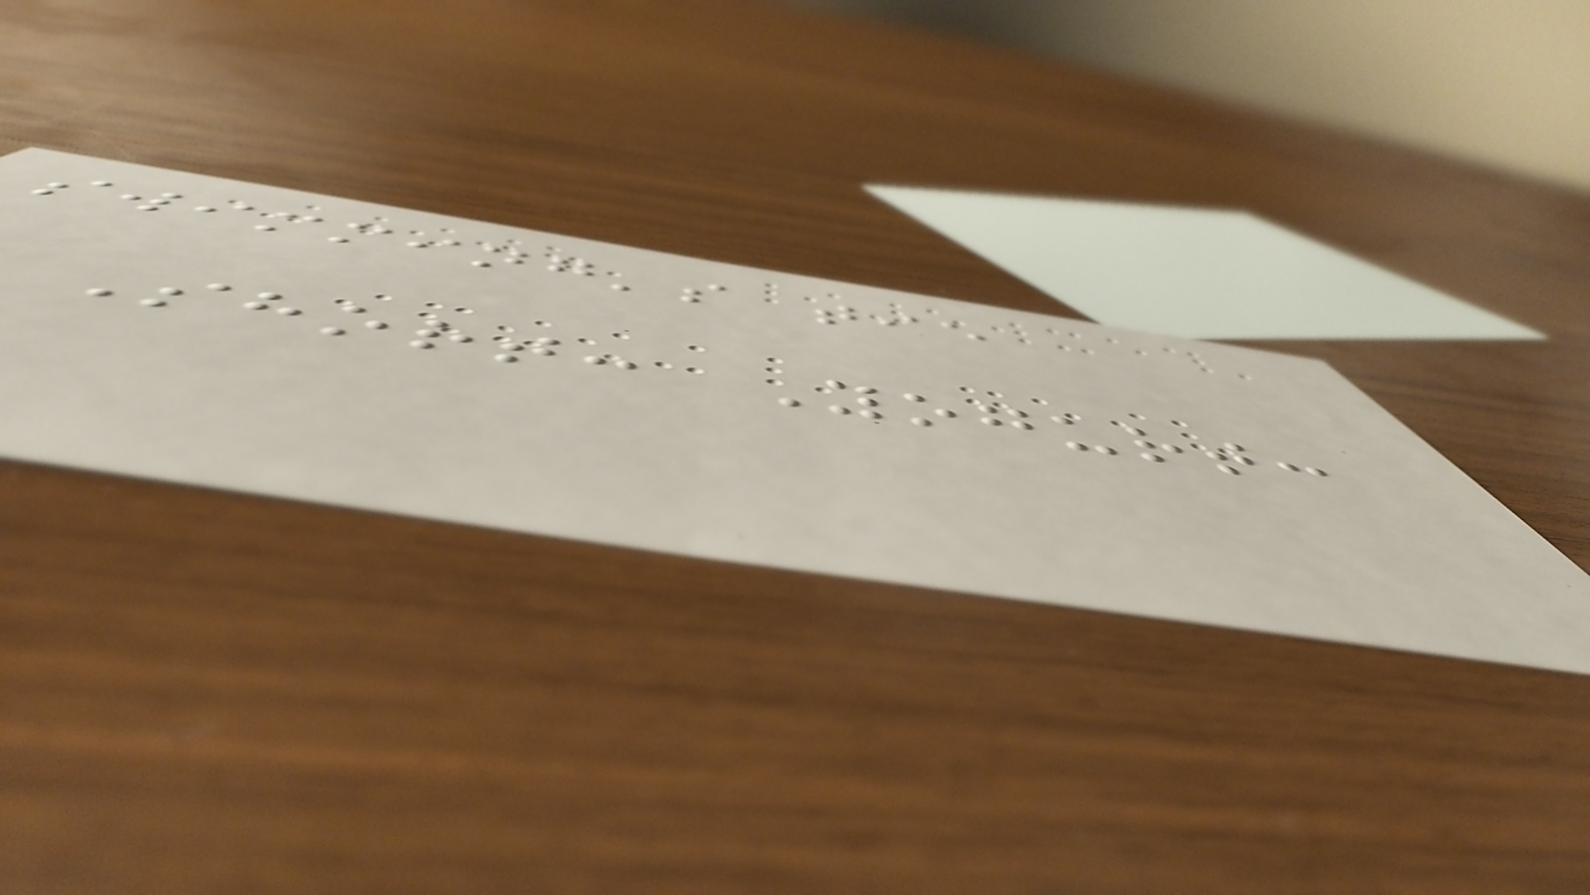swimming's tie
Short: Yogurt:
